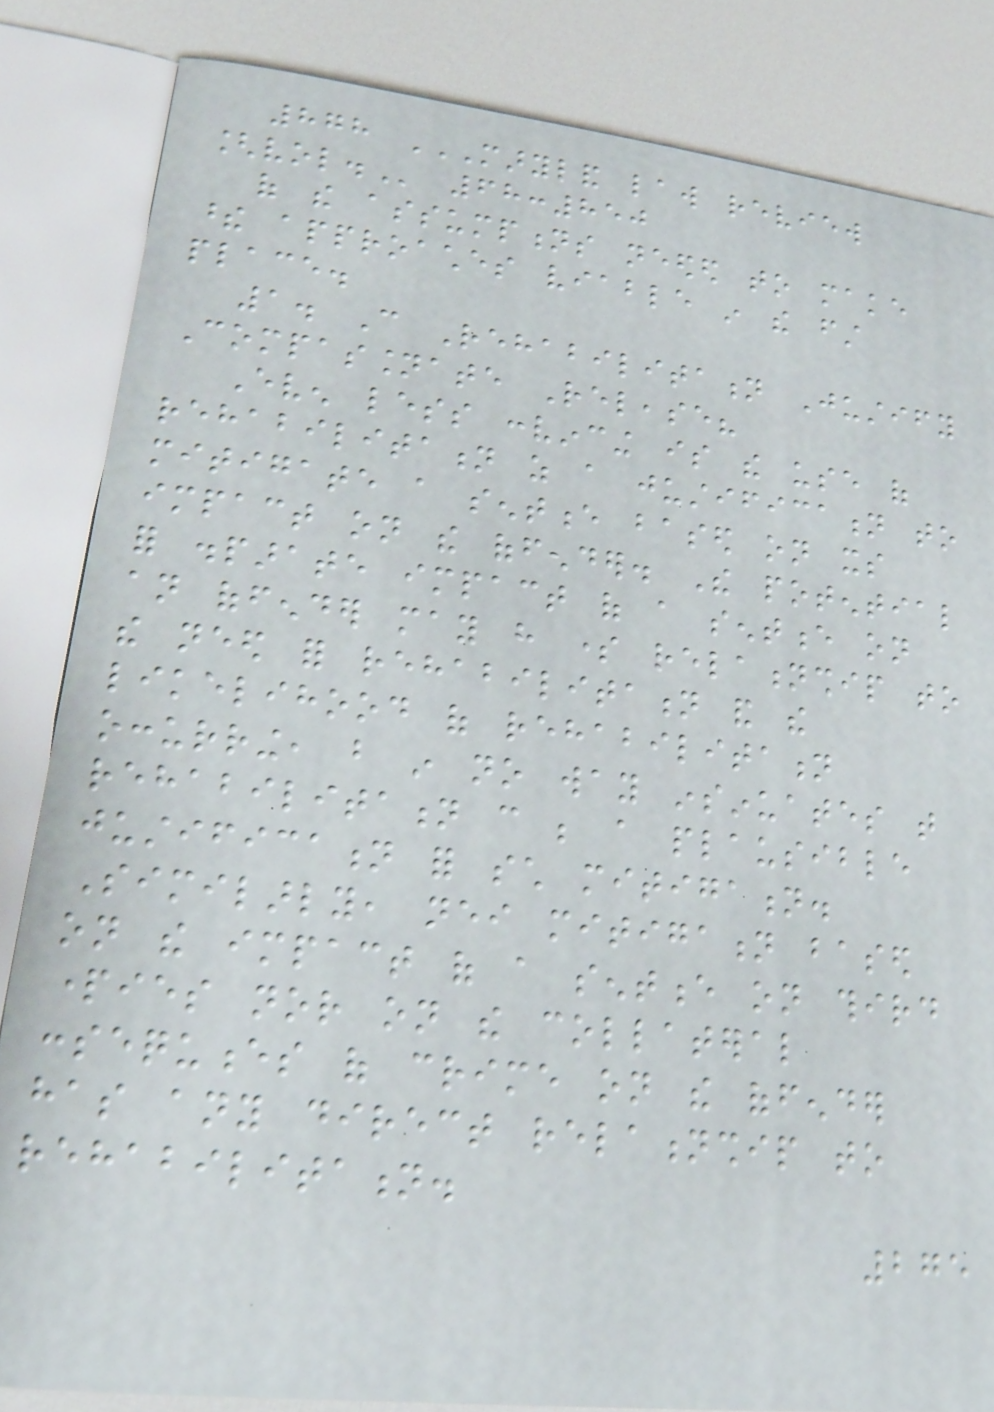878 MARYLAND LAW REVIEW
[VOL. 68:850
of the assumptions needed to make
these approaches viable in the first
place.
1. Can Rehabilitation Justify
Compassionate Release?
Even less convincing is the use of
rehabilitation as a justification to
mitigate a sentence based on its
impact on the offender. The potential
for disparate impact of a sentence on
an offender may have some relationship to
the need for rehabilitation and the
likelihood of rehabilitation
occurring, but in no way insinuates that
rehabilitation can be a plausible
justification for such mitigation.
Similarly, neither mitigation based
on the impact of a sentence on third
parties nor on the collateral
consequences of crime on the offender
has any direct relationship to
rehabilitation.
275
